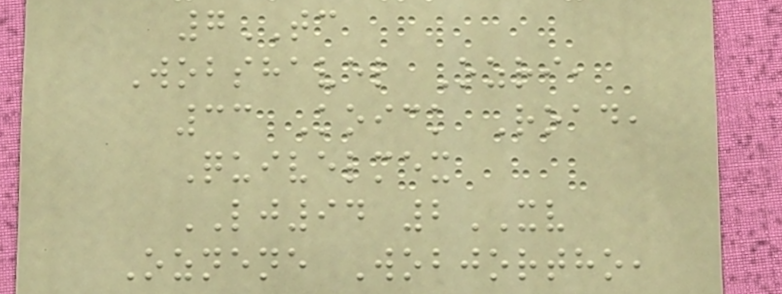7TC
Wobshavel Ozri,
33 Koick Road,
Quivelmex
LJ94 2XV
Oznene Wobjortho,
